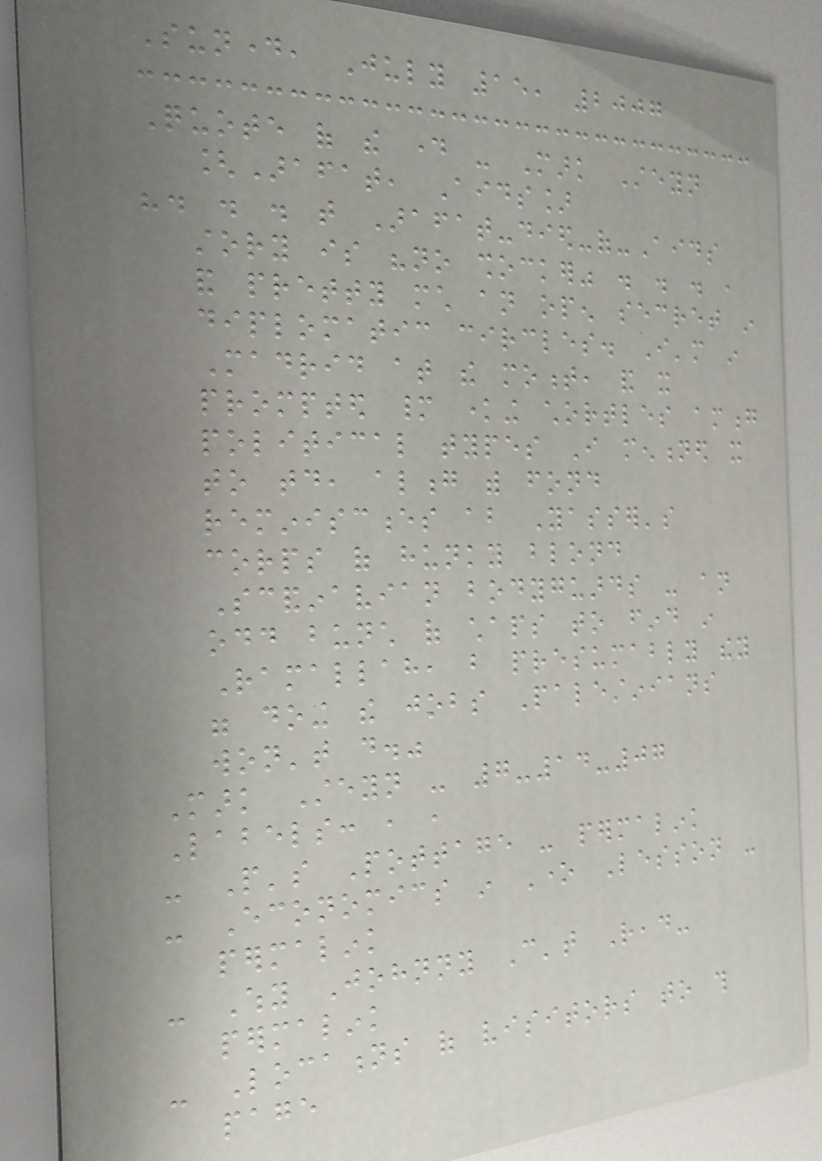Sunday, July 15, 2007
Quote of the day - Mark Steyn
[Arafat, Aids]
". . . that Arafat-died-of-Aids
story is "no shocker" . . . ,
and pretty much an open secret in
diplomatic circles. I'm in
Madrid at the moment, and it
prompted many knowing chortles among
political types I mentioned it
to today, along with fond
reminiscences about Yasser's
corps of hunky blond
Scandinavian bodyguards - an
odd bunch of chaps to find in
Ramallah, but presumably they
were doing the jobs Palestinians
won't do."
Mark Steyn - 7-14-07
Labels: , ,
- People's Pottage - permalink
- Economics in One Lesson -
permalink
- Why Johnny Can't Read-
permalink
- Locations of visitors to this
page
